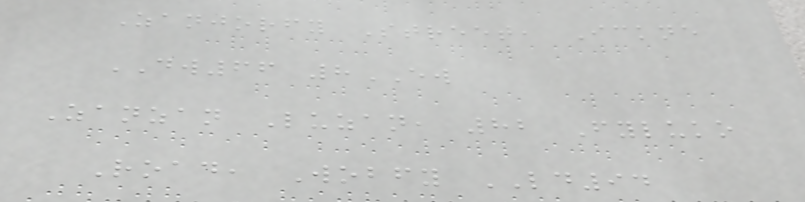Zanjorfy Street, Ickne
DW66 8EW
Zanzan Luzan, 82 Fyluko
Road, Wobfy LD94
